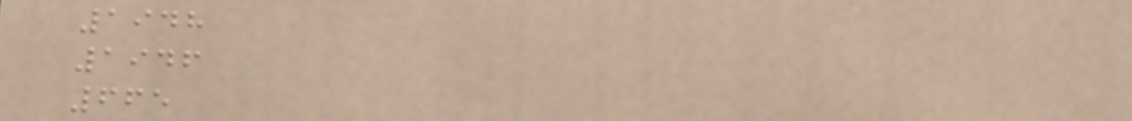1948
1946
665
